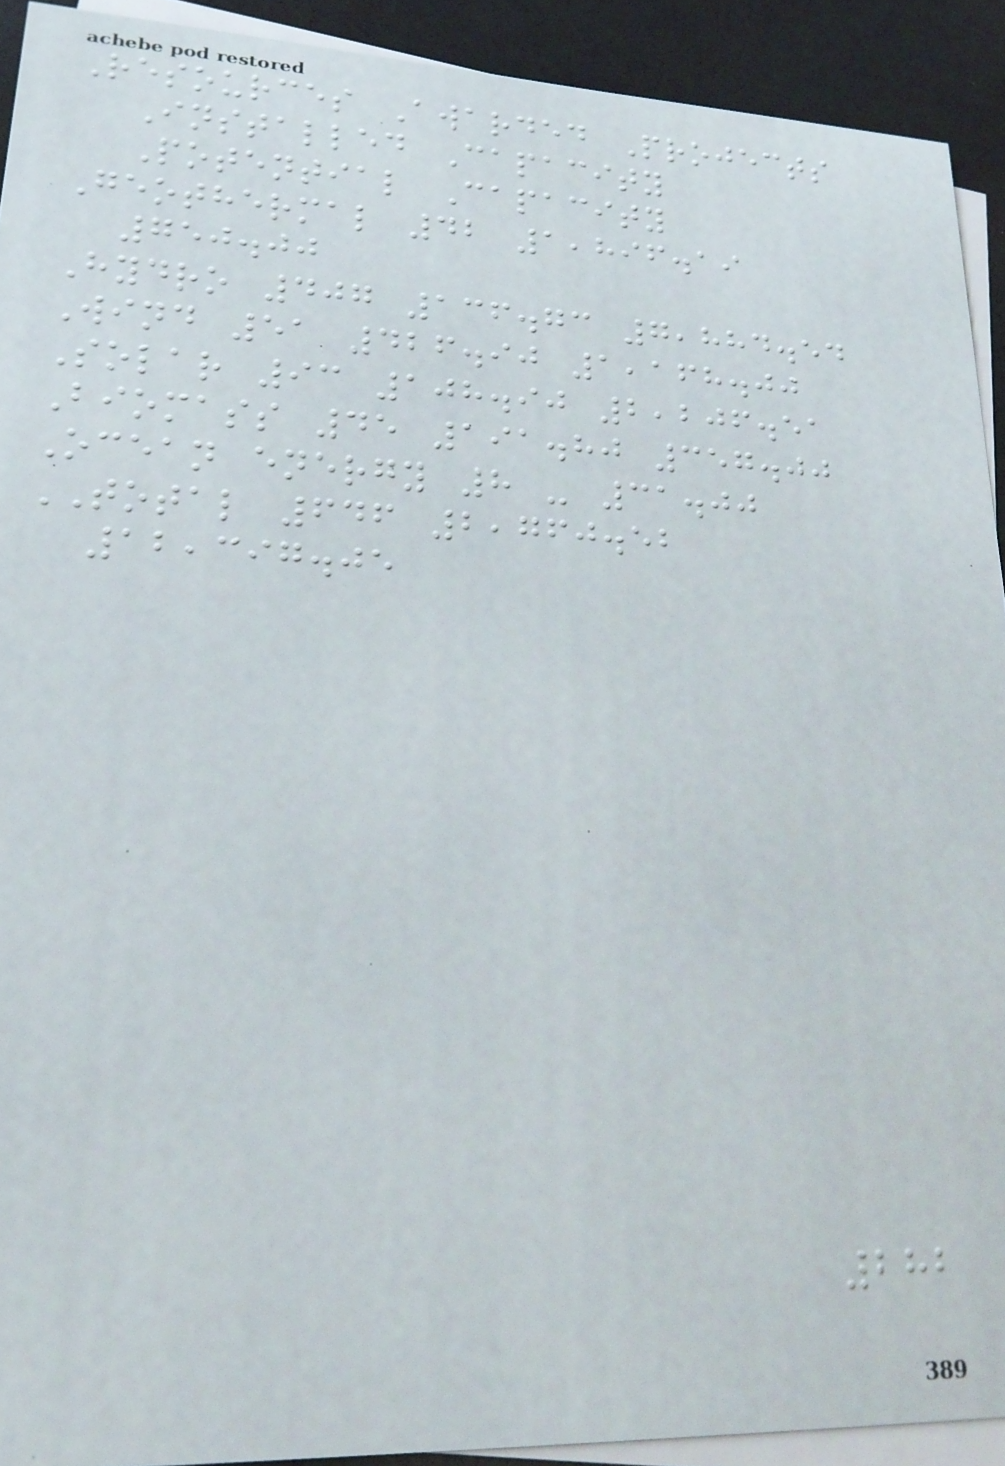Resources Awarded Projects
Installed Capacity
Potential Capacity
Geothermal 42 1,896.19
750.00
Hydro 407 136.73 7,884.54
Wind 51 426.90 1,168.00
Solar 93 108.90 2,206.51
Biomass 45 191.80 357.00
Ocean energy 8 - 31.00
TOTAL 646 2,760.52
12,397.05
282
